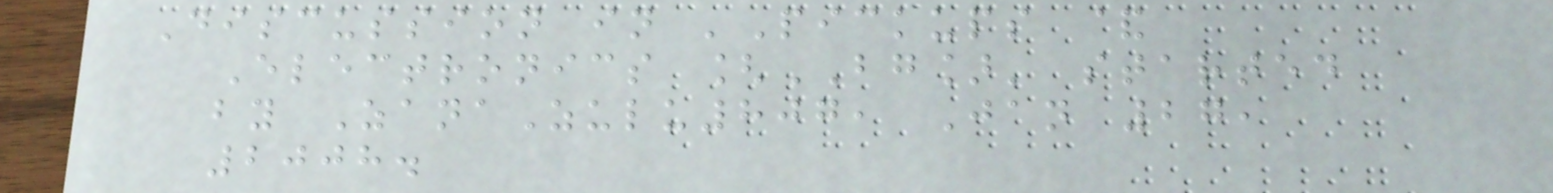Discussion in 'Pickups &
Electronics [BG]' started
by ZanaZulu807, Jan 27,
2008.
